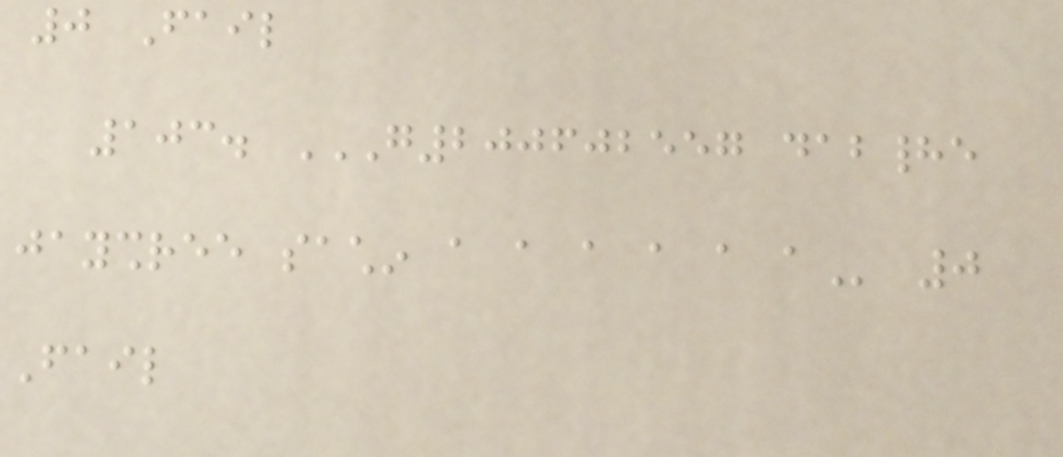0 Fail
103. G200602557 DABHADE
JAYSHREE SACHIN A A A A A A 0
Fail
